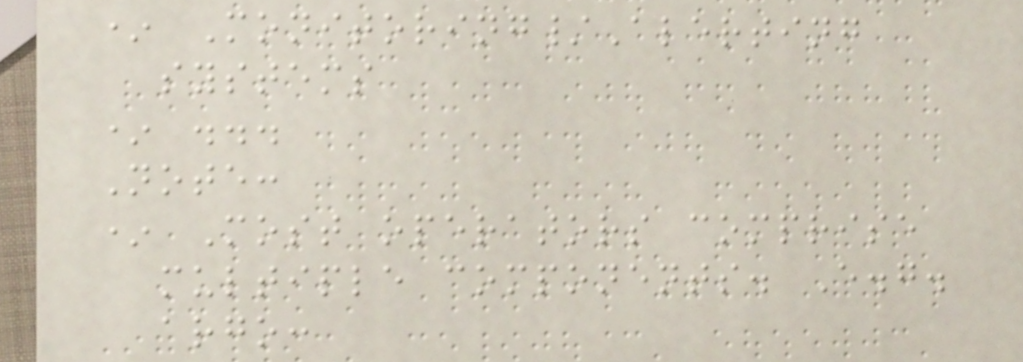* Monitoring/Alerting
systems
* ...
Note:
* Most operators comprise
multiple components. E.g.
argo:
